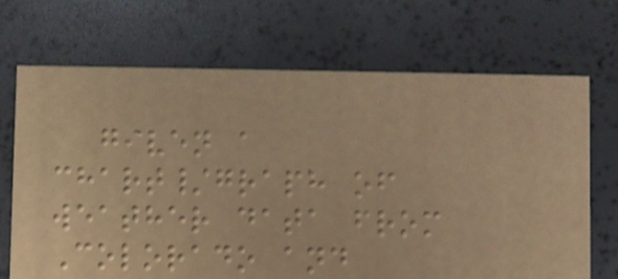given a
chart/graph of
weather data from
Colorado and
